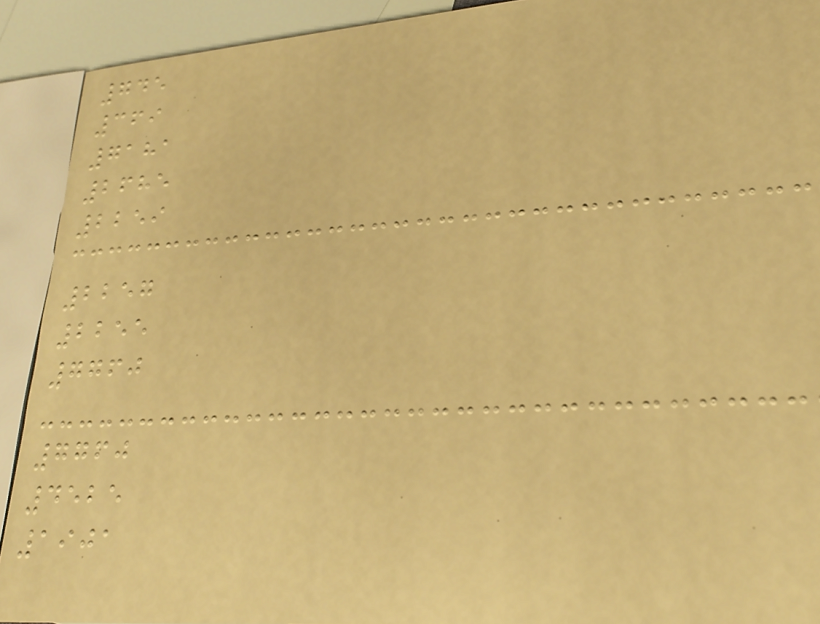745
369
7181
2685
2259
2257
2255
7760
7760
4525
1901
